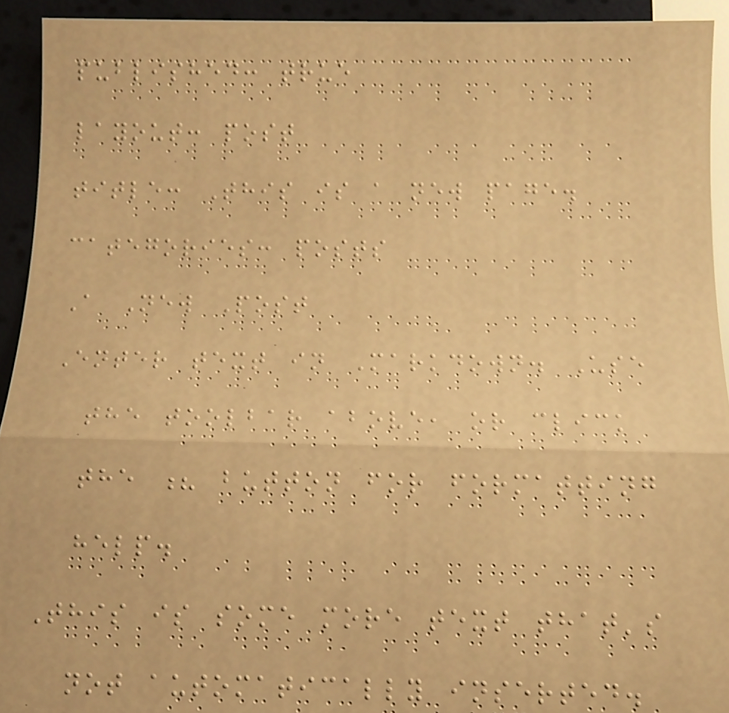published: true
layout: post
title: This is a new page.
categories: posts
A New Post
Enter text in Markdown. Use
the toolbar above, or click
the ? button for formatting
help.
This is some more text that's
not automatically inserted.
